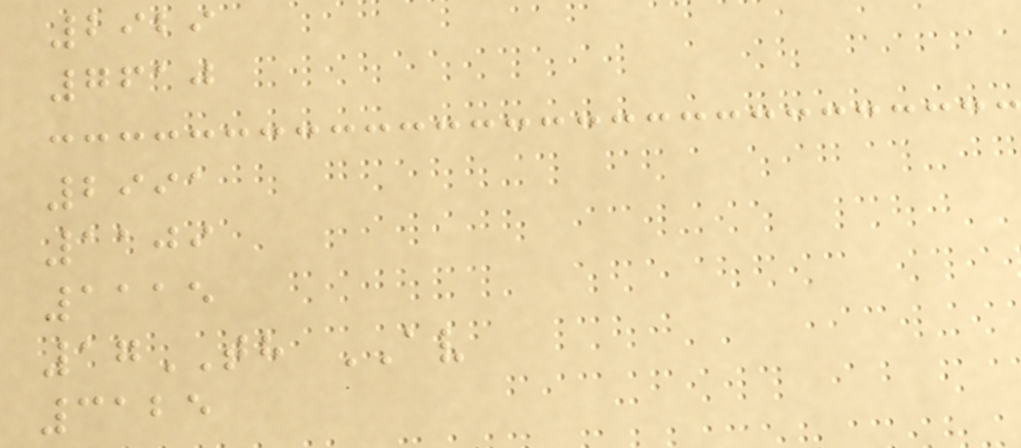2929
7610
2991
1109
1115
17TH AV
3125
